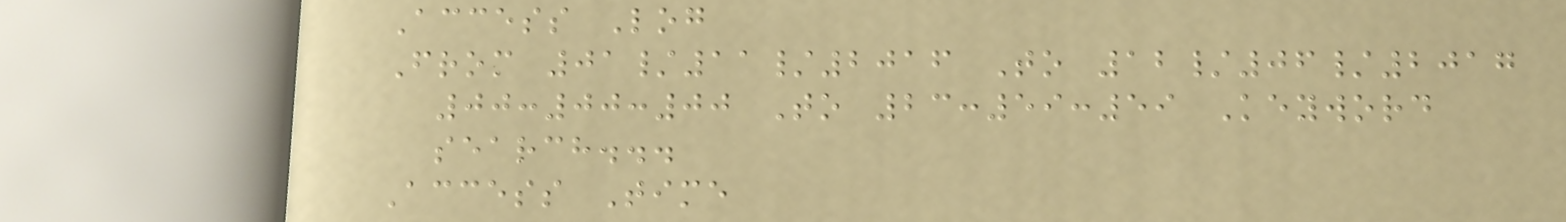Access Log
From 01/11/2016 To 12/06/2017
00:00:00 To 23:59:59 Keyword
search...
Access Time
